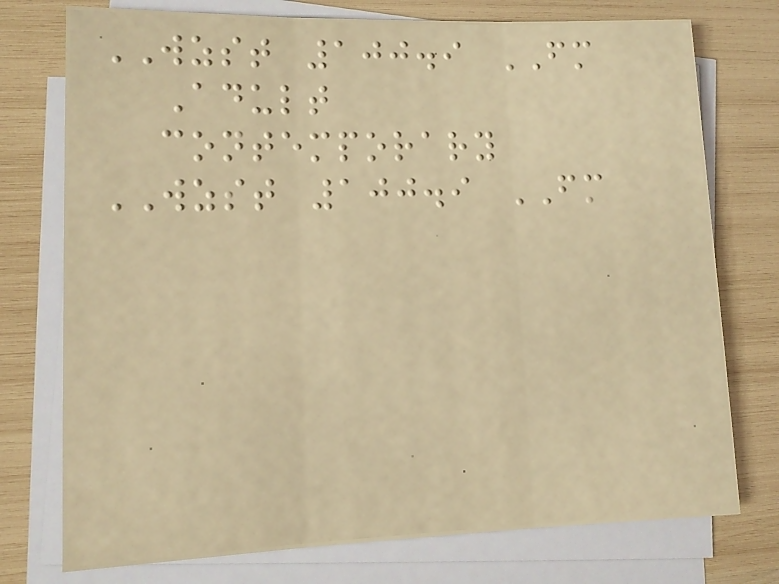WZST 100.9 FM
Adult
contemporary
WZST 100.9 FM
